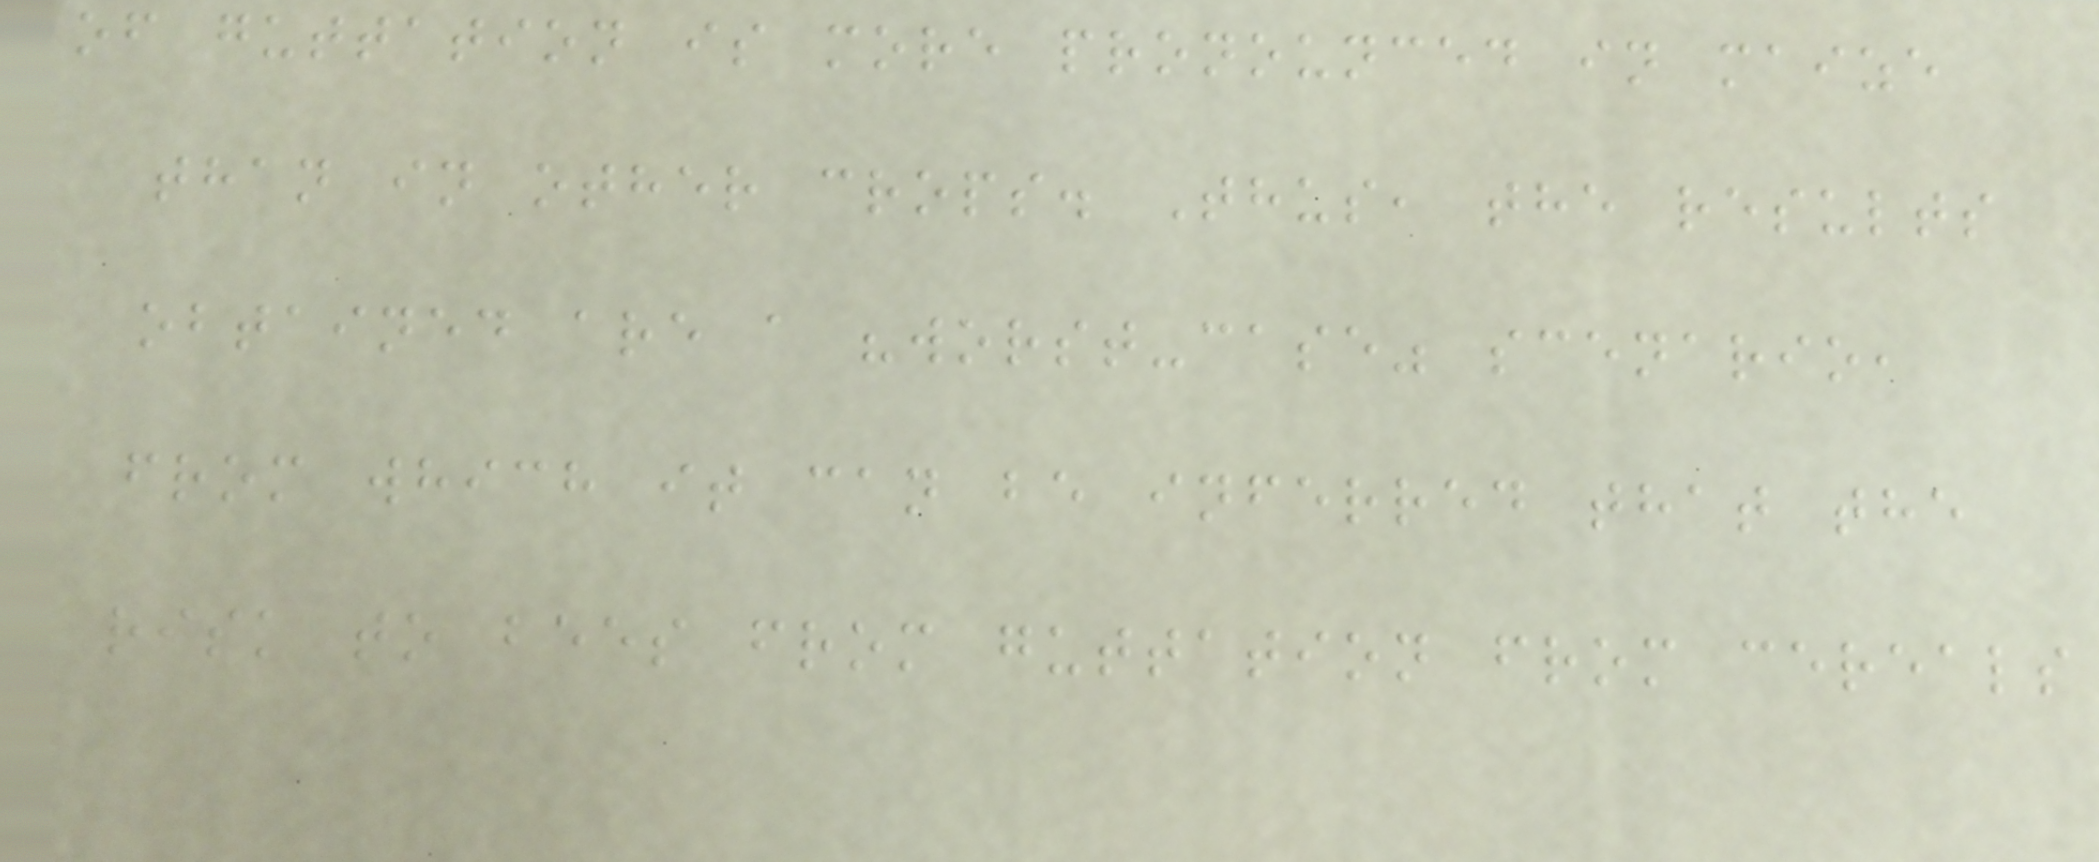of guttation is more pronounced in maize
than in other crops. Thus, the results
obtained are a "worst-case" scenario,
from which it can be inferred that the
risk to bees from guttation from cereals
